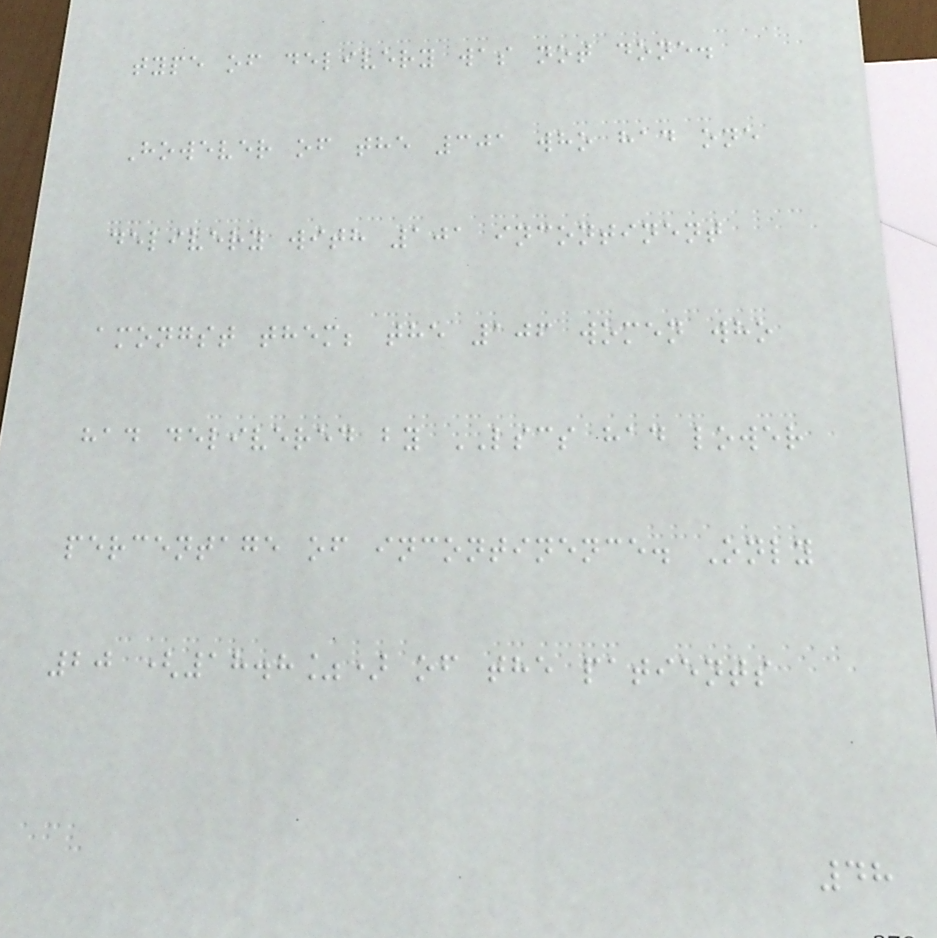type of delivery was not done.
However of the 301 who had one
delivery with 101 incontinent
amongst them; the 106 women who
had delivered by LSCS had lower
percentage of incontinence. Only
20 (18.8%) of the patients
48
